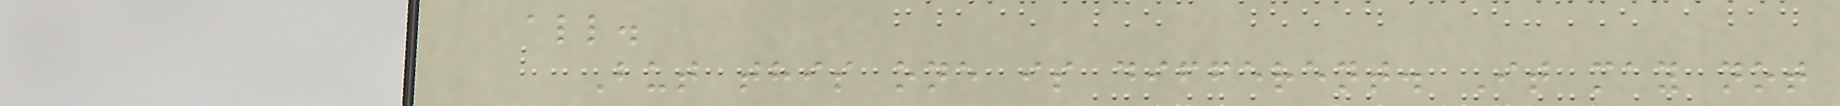all.
But this one is different. It may not
